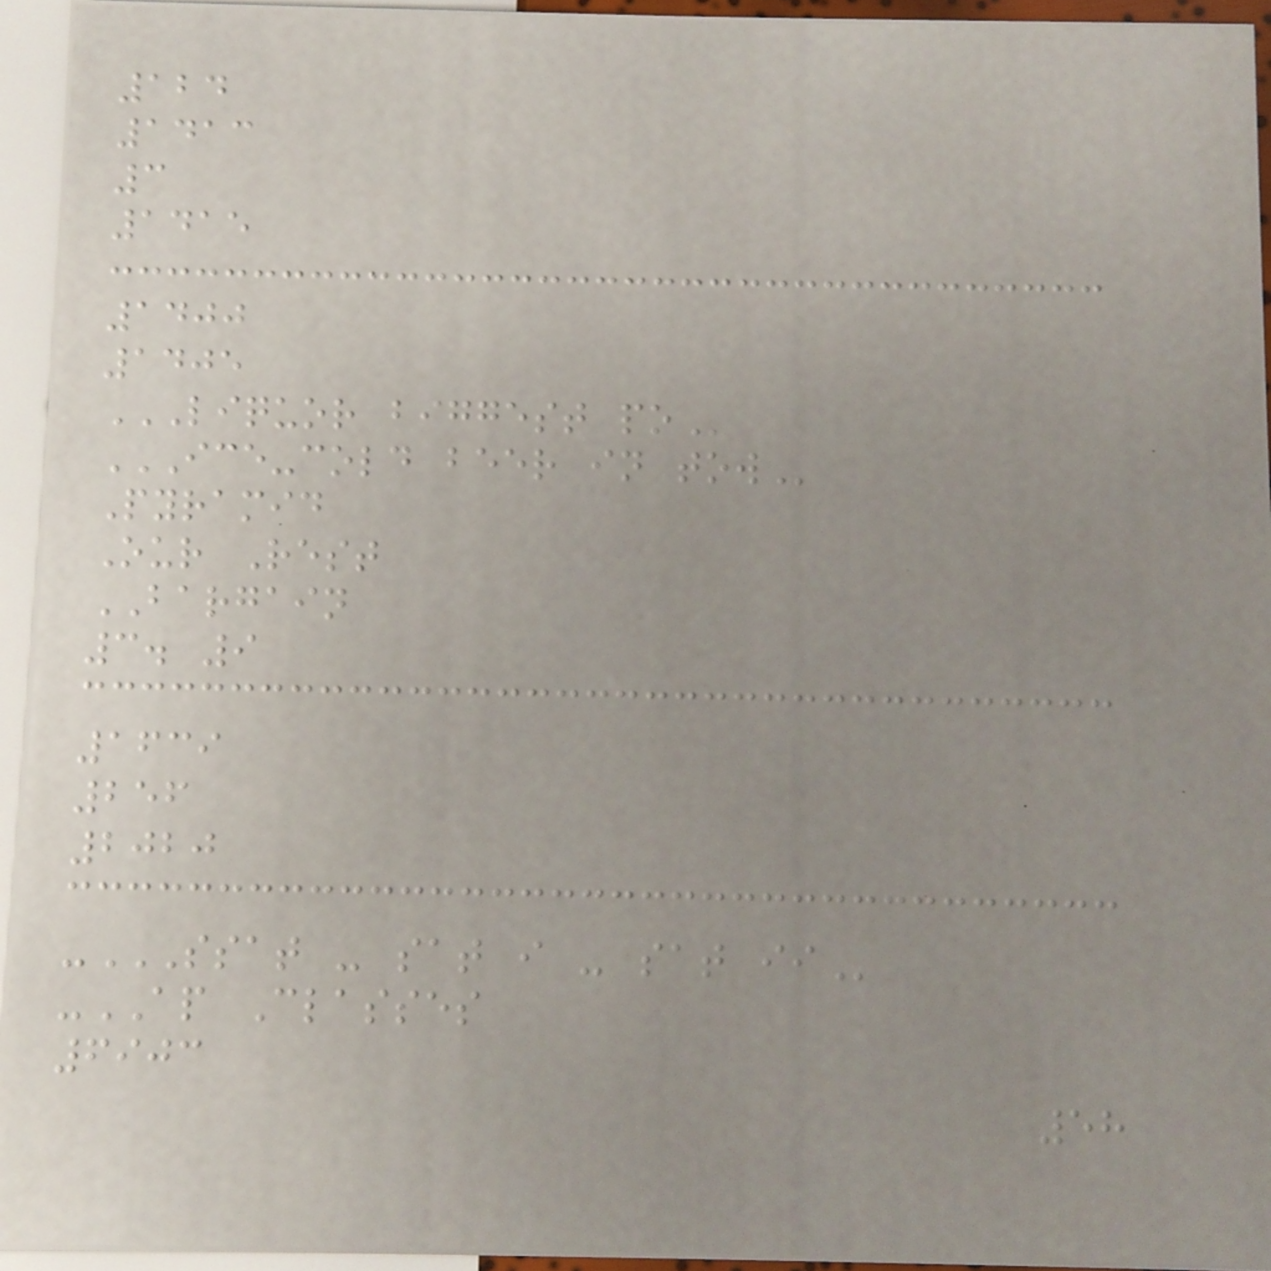124
1413
3
1415
1400
1405
LIQUOR BIGGEST PO
ICE-COLD BEER IN TOW
Pyramid
Our Rest
BARGAIN
3. 9
1639
256
2020
-SSAT - SAT I - SAT II
-AP Classes
6903
58
